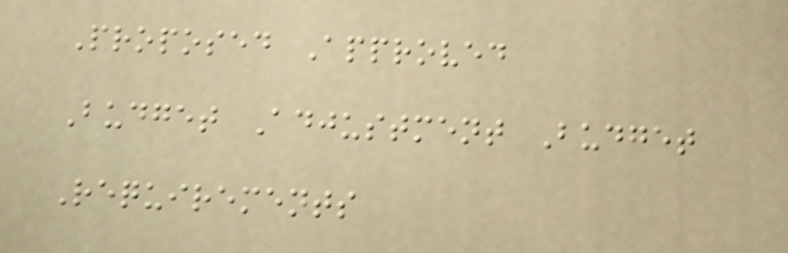Proposed Approved
Budget Adjustment Budget
Requirements
